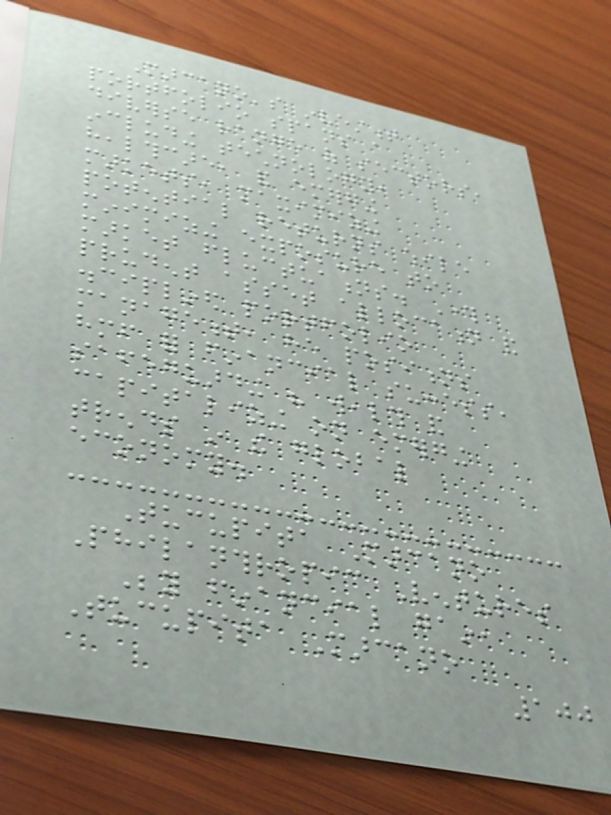Marcano's investment
portfolio spans a
diverse range of sectors,
including technology,
healthcare, and emerging
markets, maximizing
potential returns while
minimizing exposure to
market fluctuations. Through
prudent asset allocation and
disciplined portfolio
management, he positions
himself for financial success,
safeguarding his wealth and
capitalizing on emerging
trends in the global
economy.
Tucupita Marcano
Philanthropic Ventures
Beyond financial gain,
Tucupita Marcano
100
